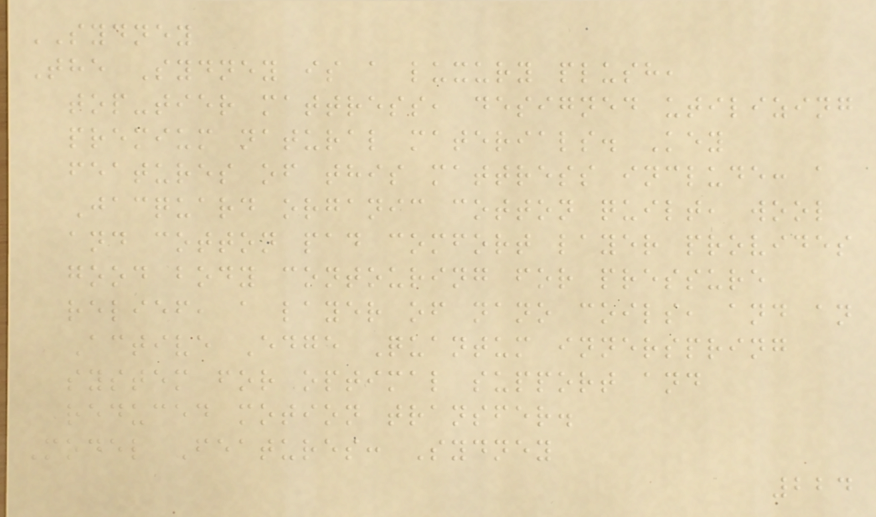SYDNEY
The Sydney is a luxury plush,
top-tier mattress, designed utilizing
premium natural materials. Key
features of this mattress include: a
Jacquard organic cotton quilt, wool
and cotton pad comfort layer provides
good body contouring for pressure
relief, a layer of nano coils, and an
Active Edge Quantum innerspring
system for optimal support and
reduced motion transfer.
Model Features: Sydney
224
